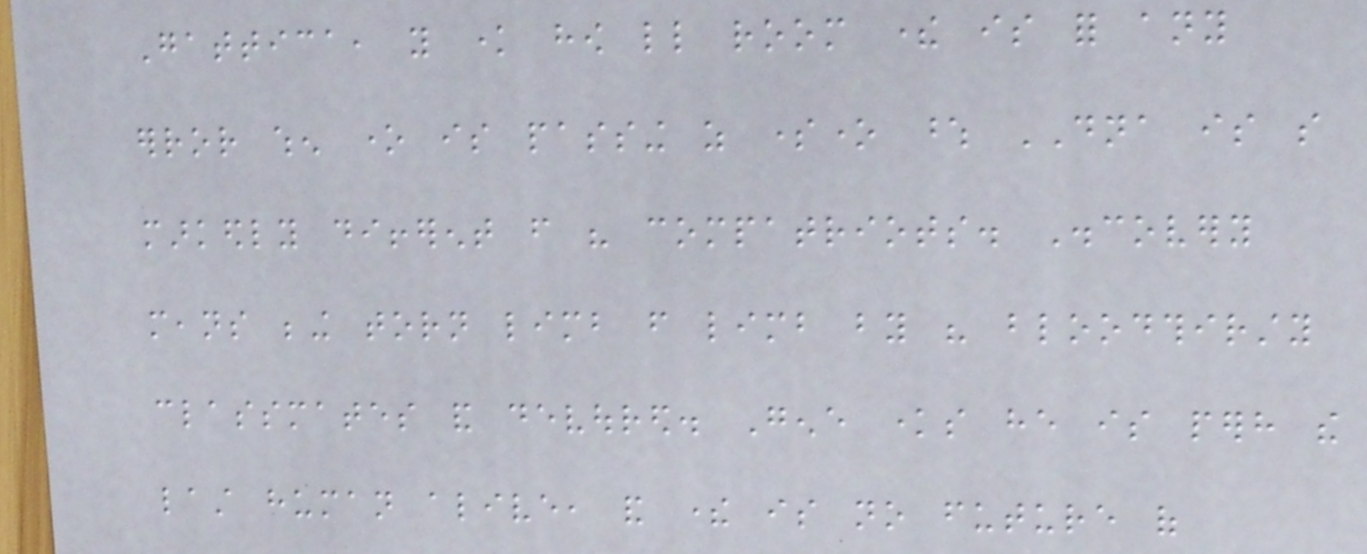Gattica, you know how little room there is for any
error when one is passing as someone whose DNA is so
markedly different from his compatriots. Discovery
means being torn limb from limb by his bloodthirsty
classmates and devoured. Gene knows he is perhaps the
last human alive, and there is no future of
